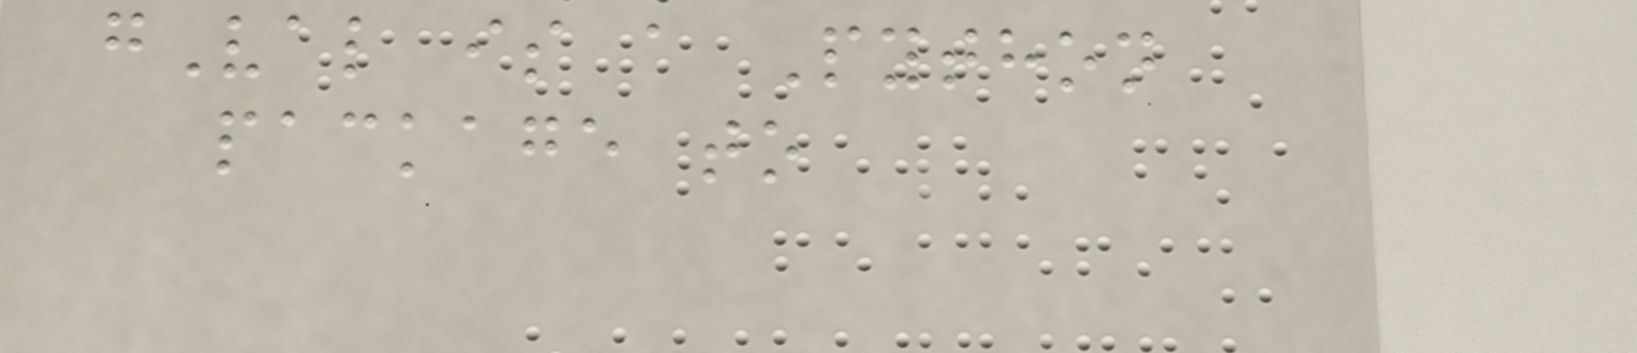gVal is a Python
package to
